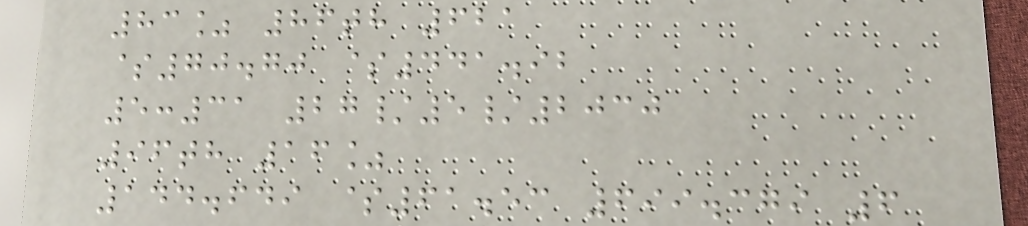83% 86th 621
$70.70 $441.92
5:31 27/5/2030
96th 16%
144.649 $61.53 699.379 6
